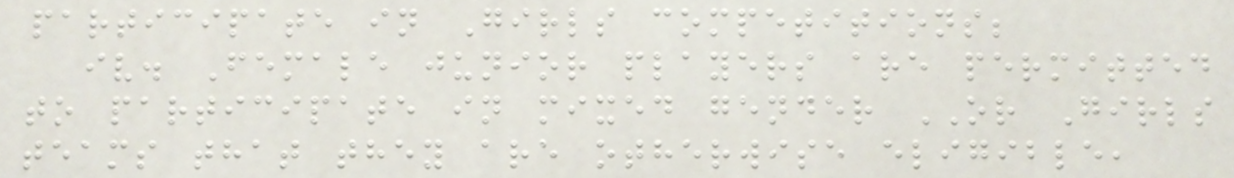participate in Girls competitions;
iv. Female junior players are permitted
to participate in mixed gender OR Girls
teams that they are otherwise eligible,
